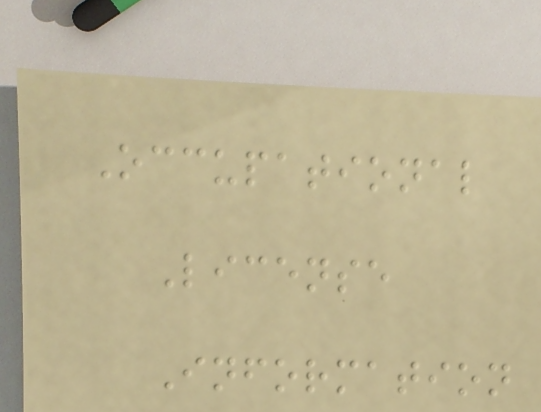Occupational
License
Information
